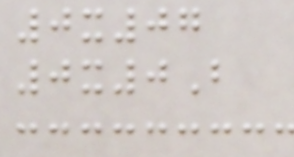0x07
0x0B
